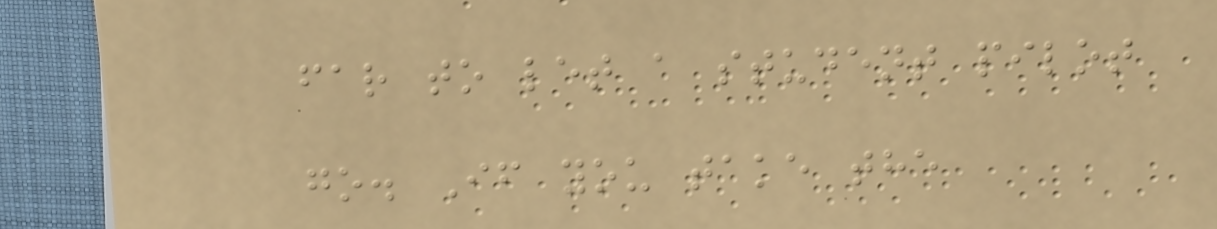far to let a student pilot
go. If you take the
